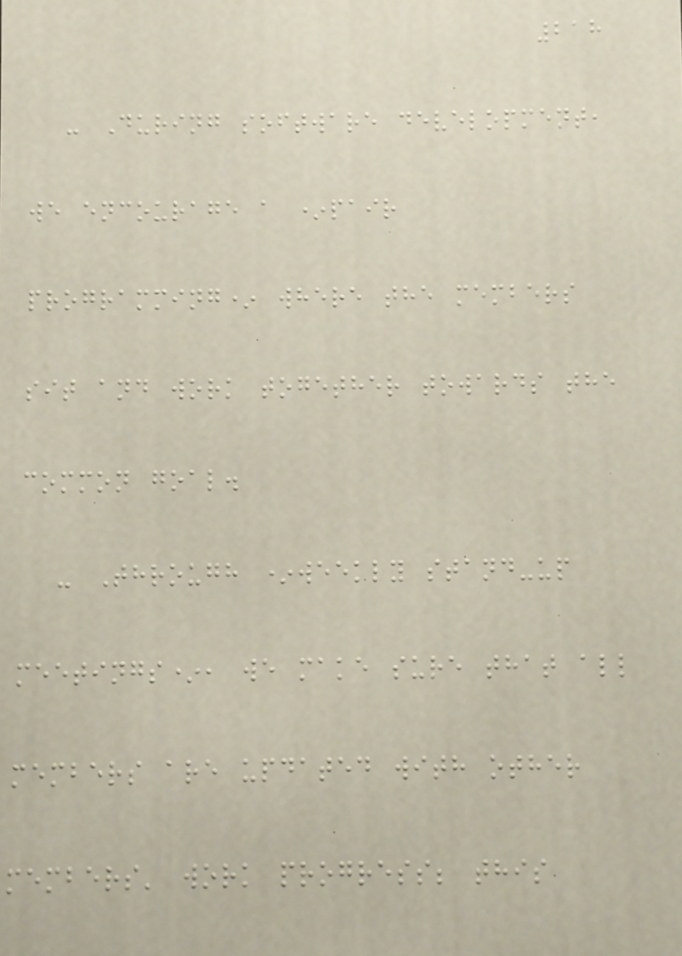218
- During software development,
we encourage a *pair
programming* where the members
sit and work together towards the
common goal.
- Through *weekly stand-up
meetings*, we make sure that all
members are updated with other
members' work progress; this
